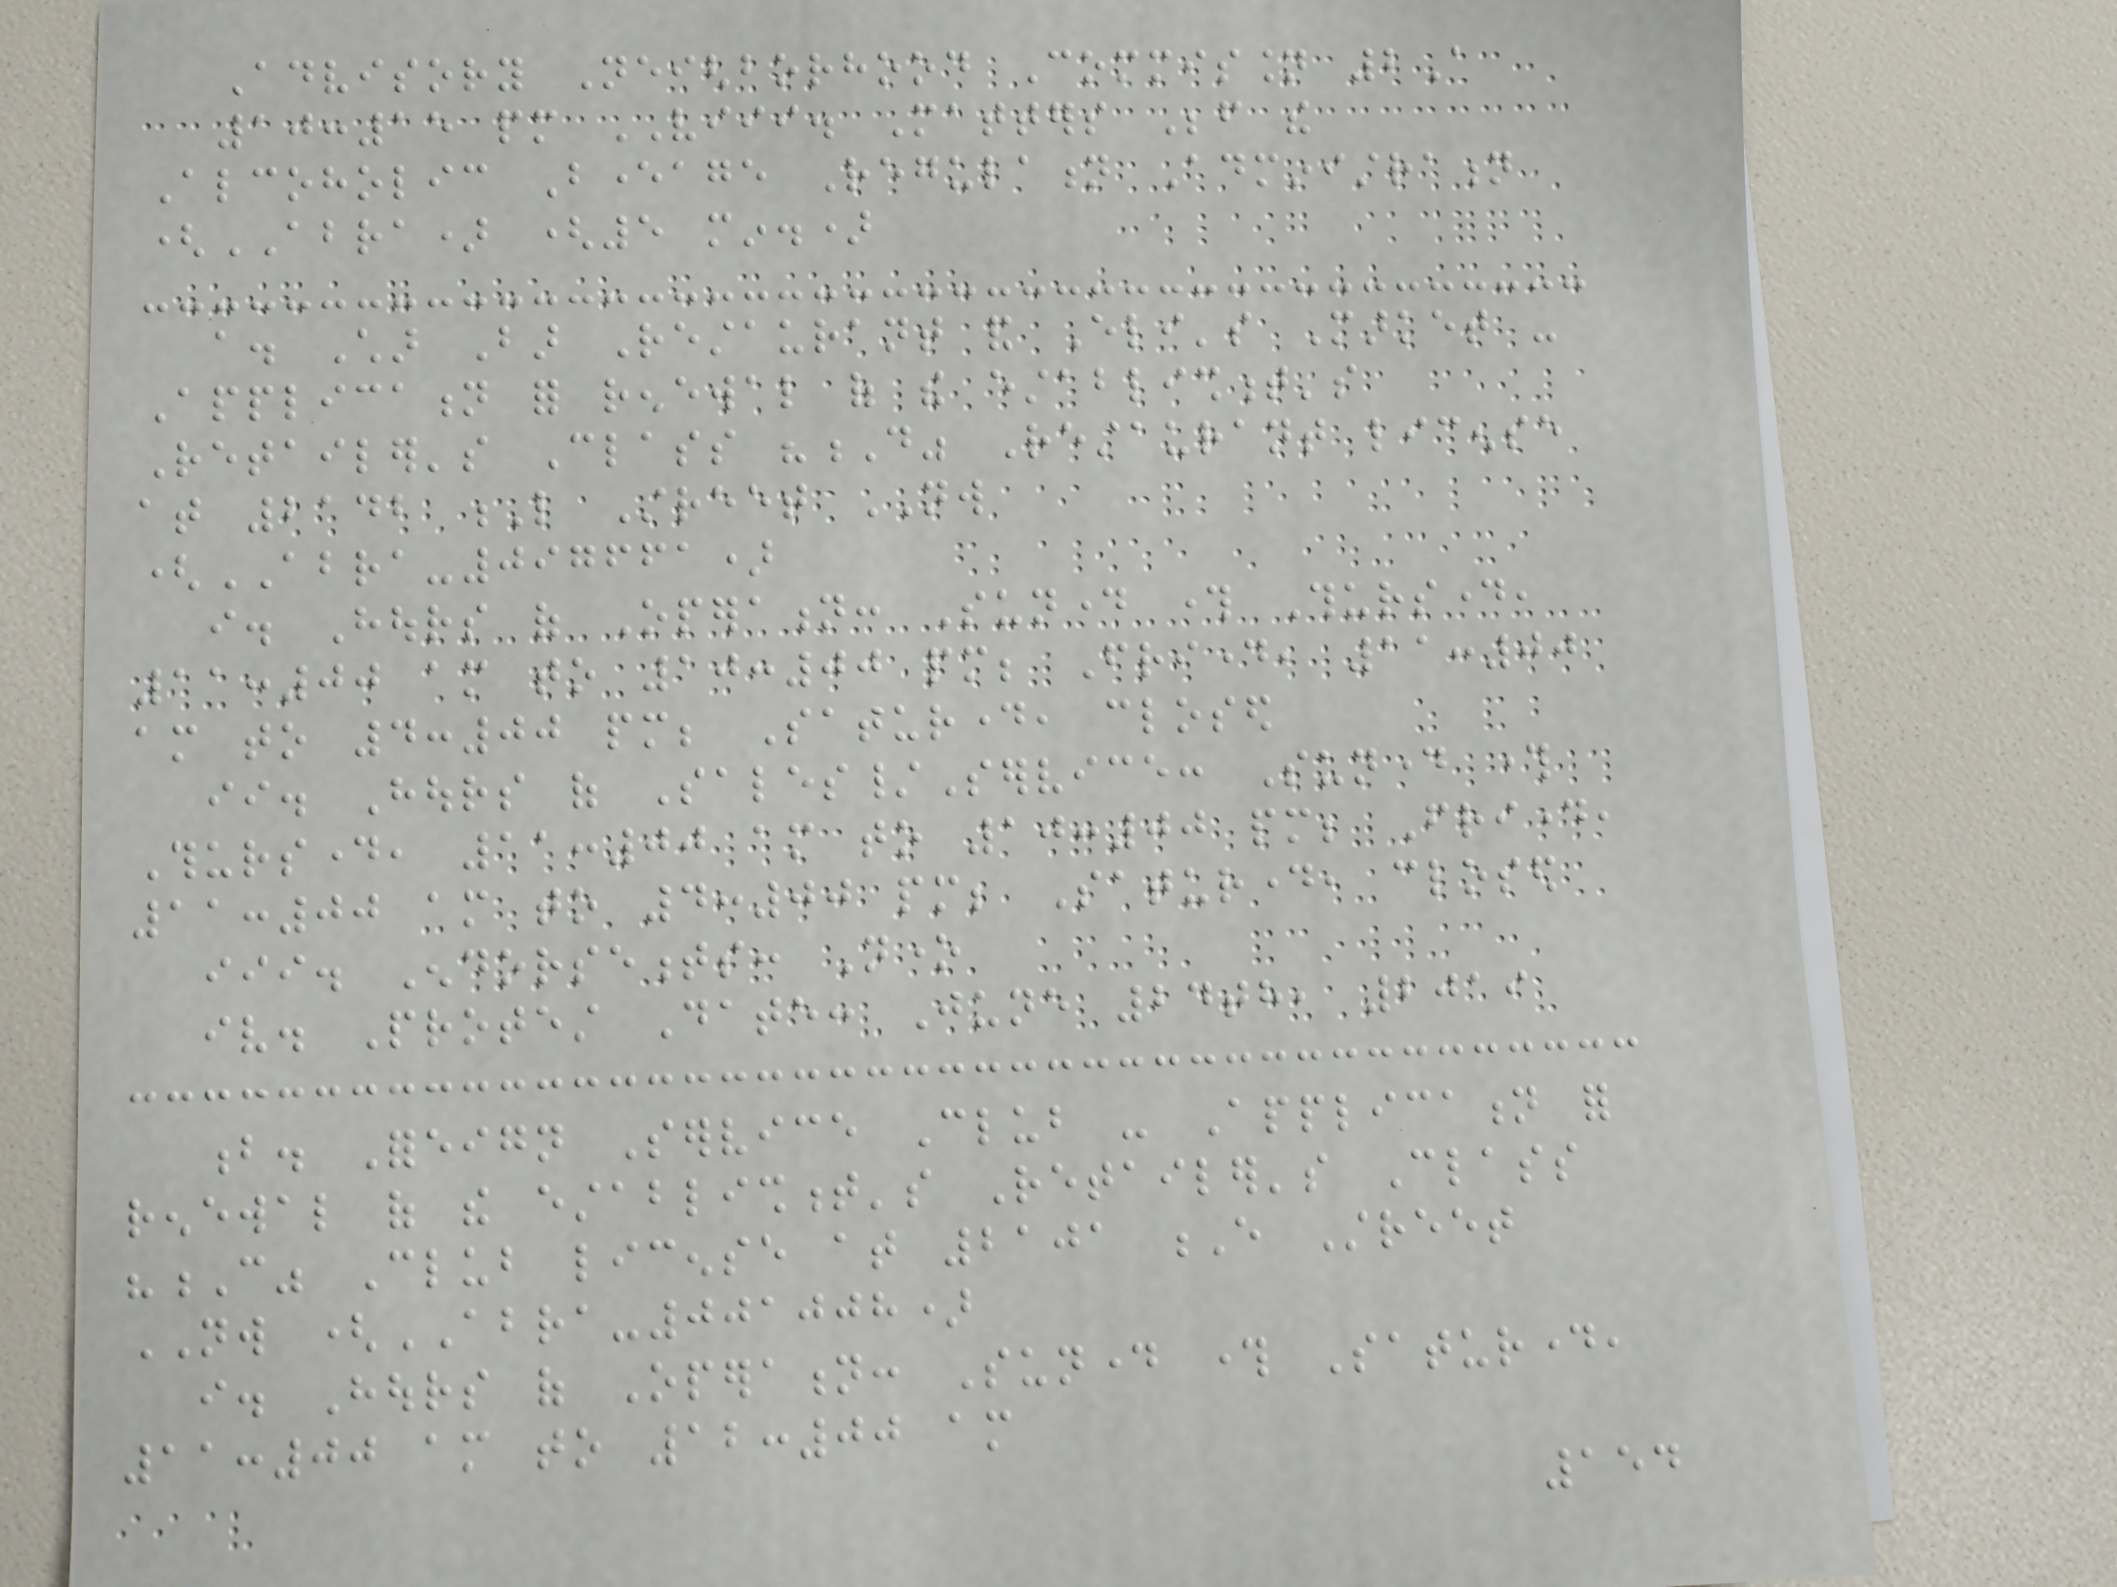Advisory Neighborhood Commission 2A
10:15 pm VIII. Matters Before the
Alcoholic Beverage Regulation Administration
(ABRA) (5 min.)
a. Char Bar Restaurant and Eli's Market -
Application for renewal of the establishment's
Retailer's Class "D" Restaurant license
at 2142 L Street NW
(ABRA-097661)
i. Hours of Operation: Sunday through Thursday,
11:00 am to 10:00 pm; Friday, 11:00
am to 4:00 pm; Saturday, closed
ii. Hours of Sales/Service: Sunday through
Thursday, 11:00 am to 10:00 pm; Friday,
11:00 am to 4:00 pm; Saturday, closed
iii. Endorsements: None
iv. Protest Date: June 24th, 2019
b. Foreign Service Club - Application for
renewal of the establishment's Retailer's Class
"C" Club license at 2101 E Street
NW (ABRA-001008)
i. Hours of Operation: Sunday through Saturday,
11:00 am to 12:00 am
154
